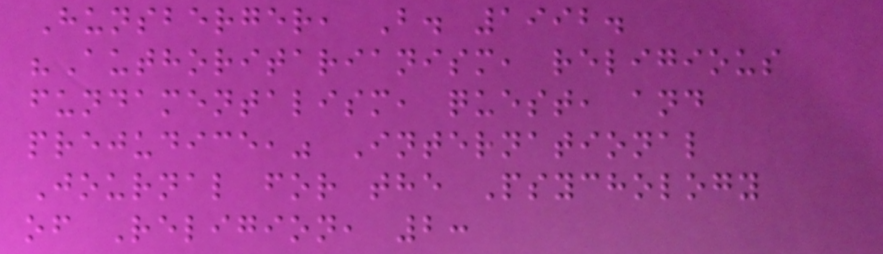Hunsberger, B. 1992.
"Authoritarianism, religious
fundamentalism, quest, and
prejudice," International
Journal for the Psychology
of Religion, 2:
